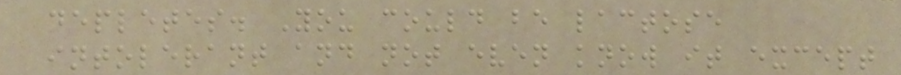depletes. You could be lactose
intolerant and not even know it except
